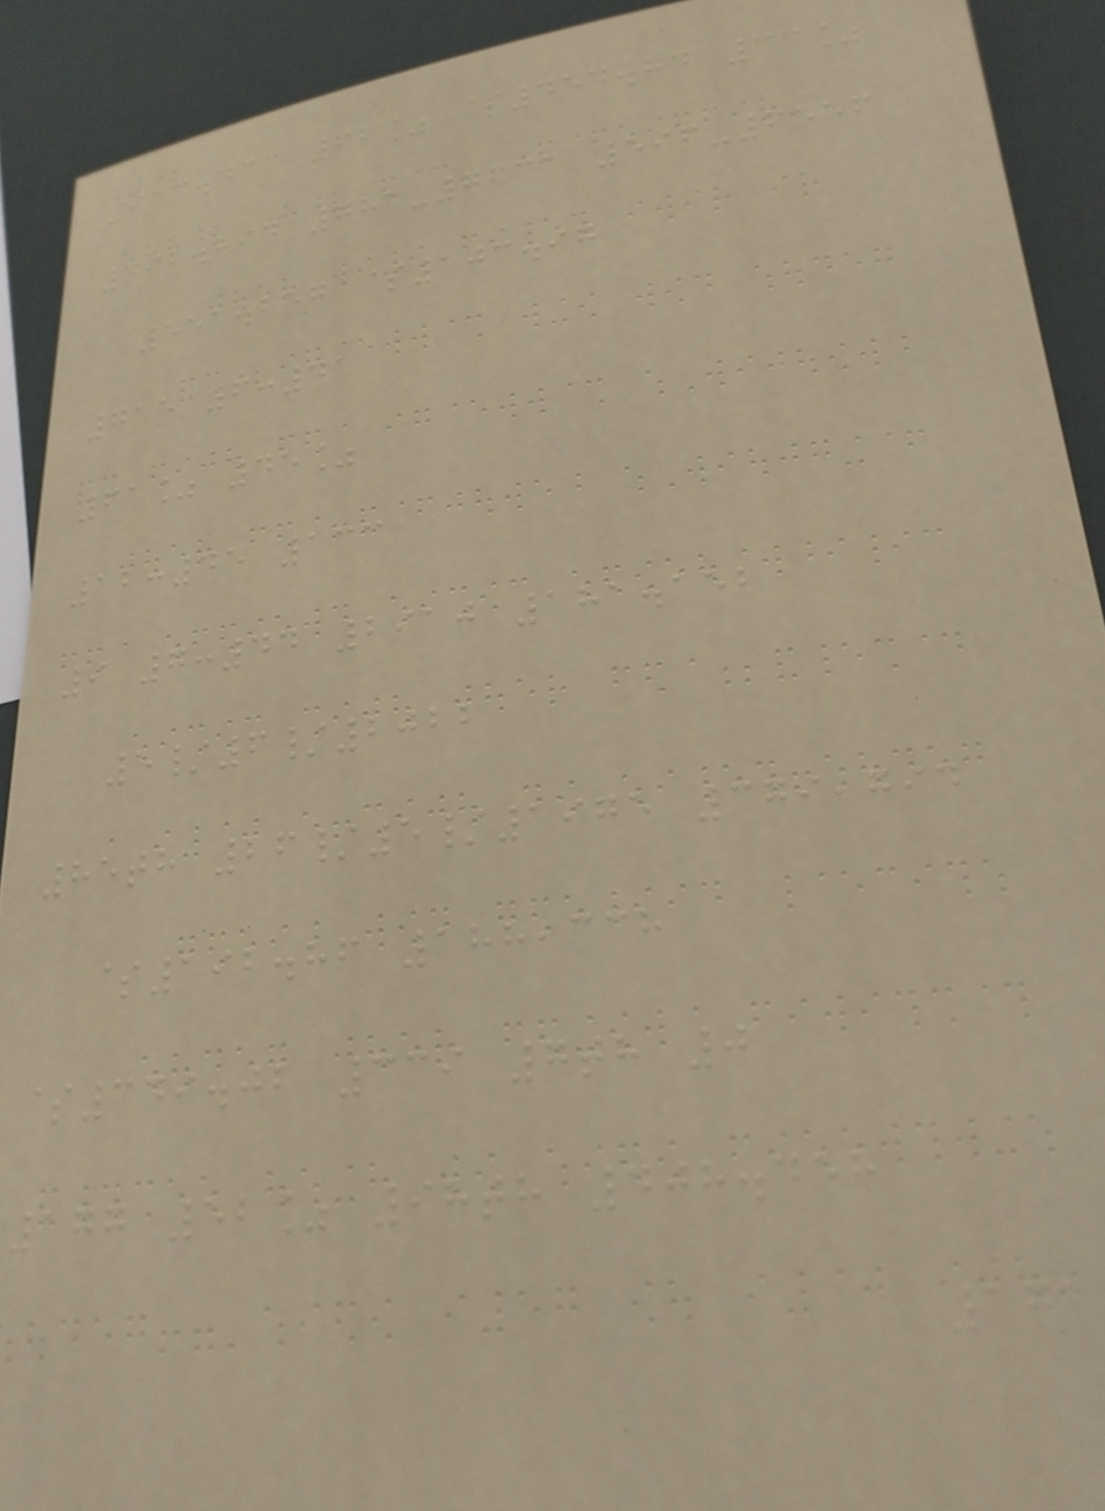913.433 62% $454.84 33%
492.894 781-7631 596-6556
551.257 $103.97
715 6:41
61% 45%
12:45 133
9 7:44 2910 181.152
5/6/2022
85th 26/5/1975 379,794
$192.86 188,338
$349.02 339 7th 0
177 52% 98th 408.458
171
